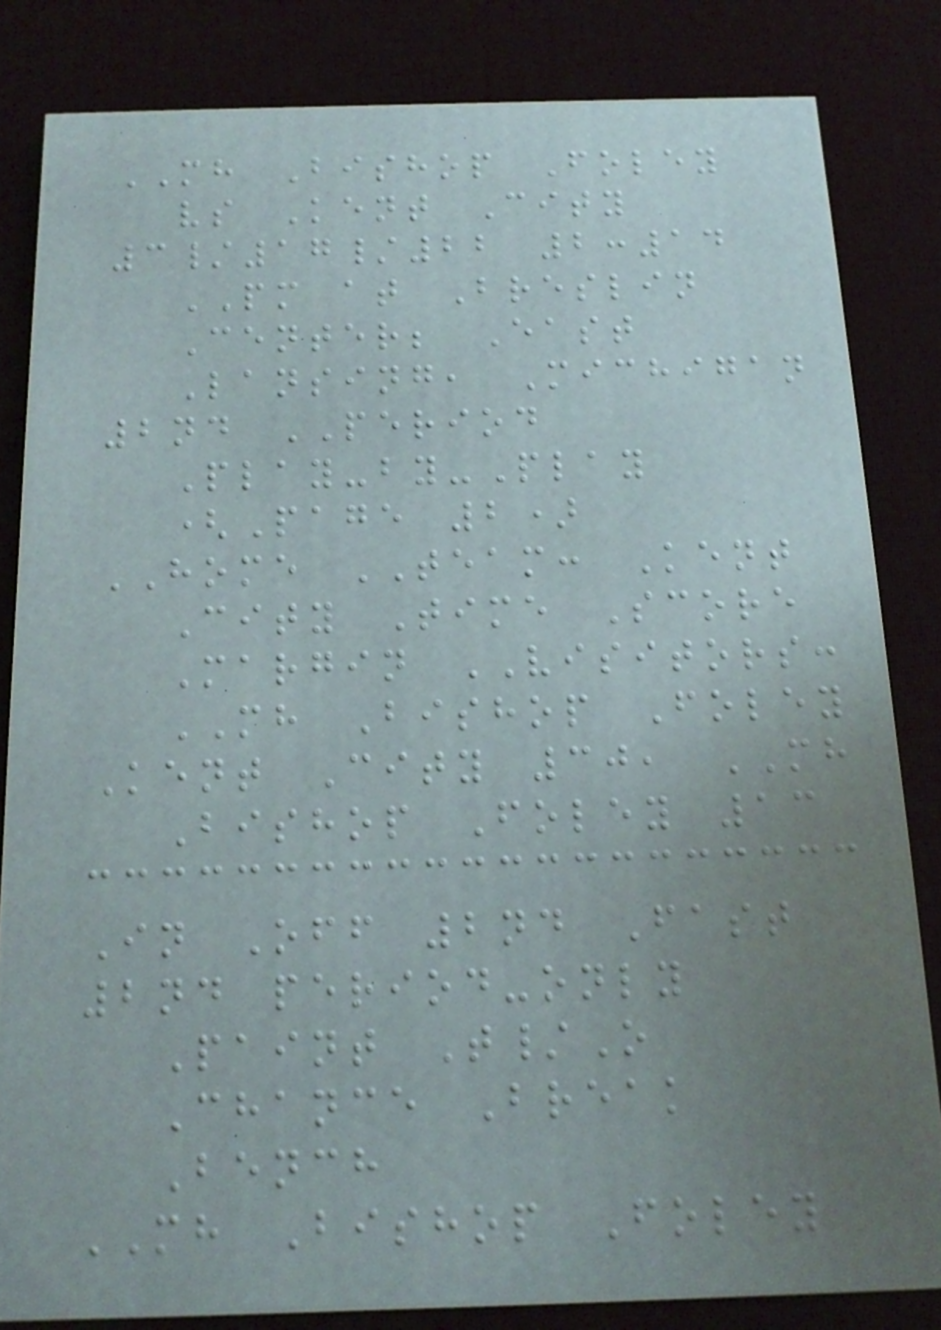MH Bishop Foley
vs Kent City
3/17/22 2:14
PM at Breslin
Center; East
Lansing, Michigan
2nd PERIOD
Play-by-Play
(Page 2)
HOME TEAM: Kent
City Time Score
Margin VISITORS:
MH Bishop Foley
Kent City 30, MH
Bishop Foley 13
In Off 2nd Fast
2nd period-only
Paint T/O
Chance Break
Bench
MH Bishop Foley
